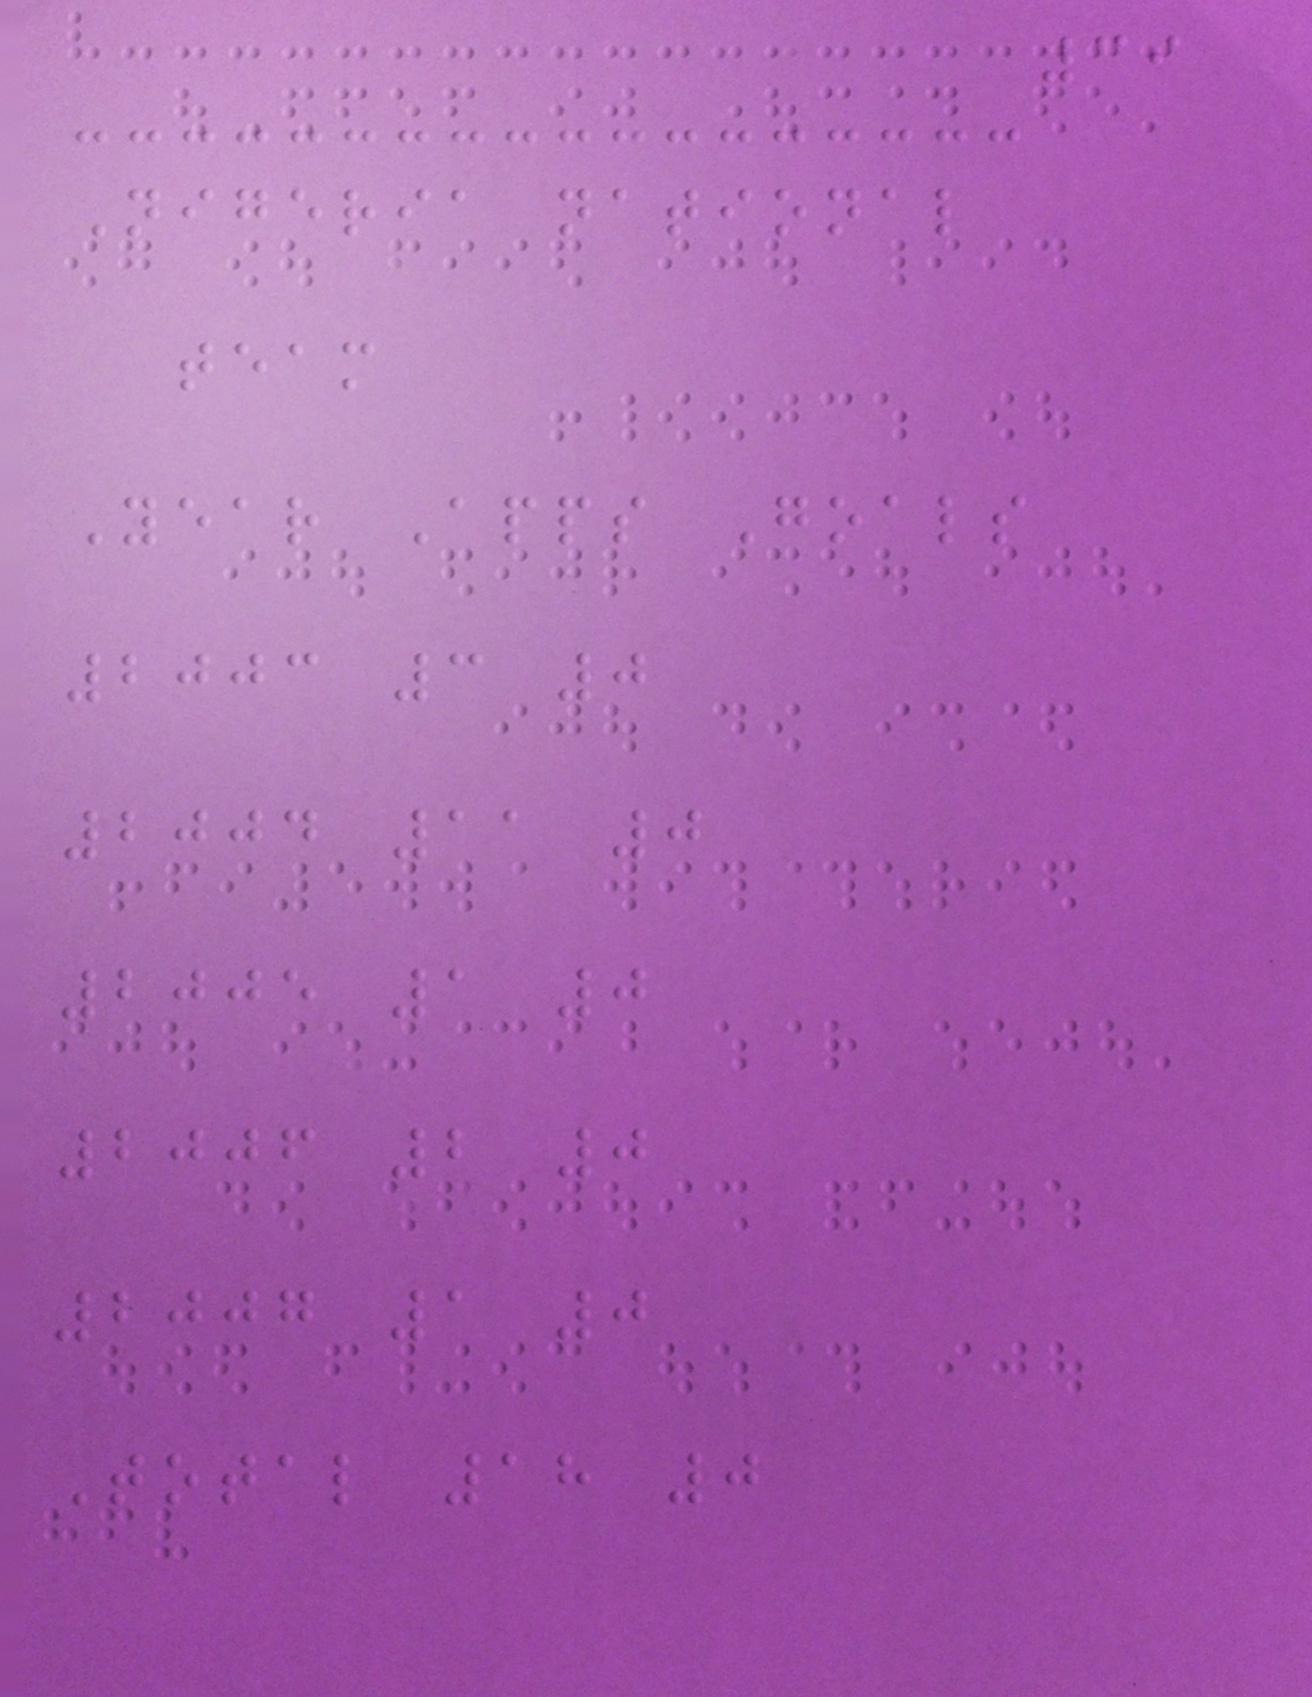39
Nigeria national
team
Year Apps Goals
2003 3 0
2004 11 0
2005 1 0
2006 2 0
2007 1 0
Total 18 0
